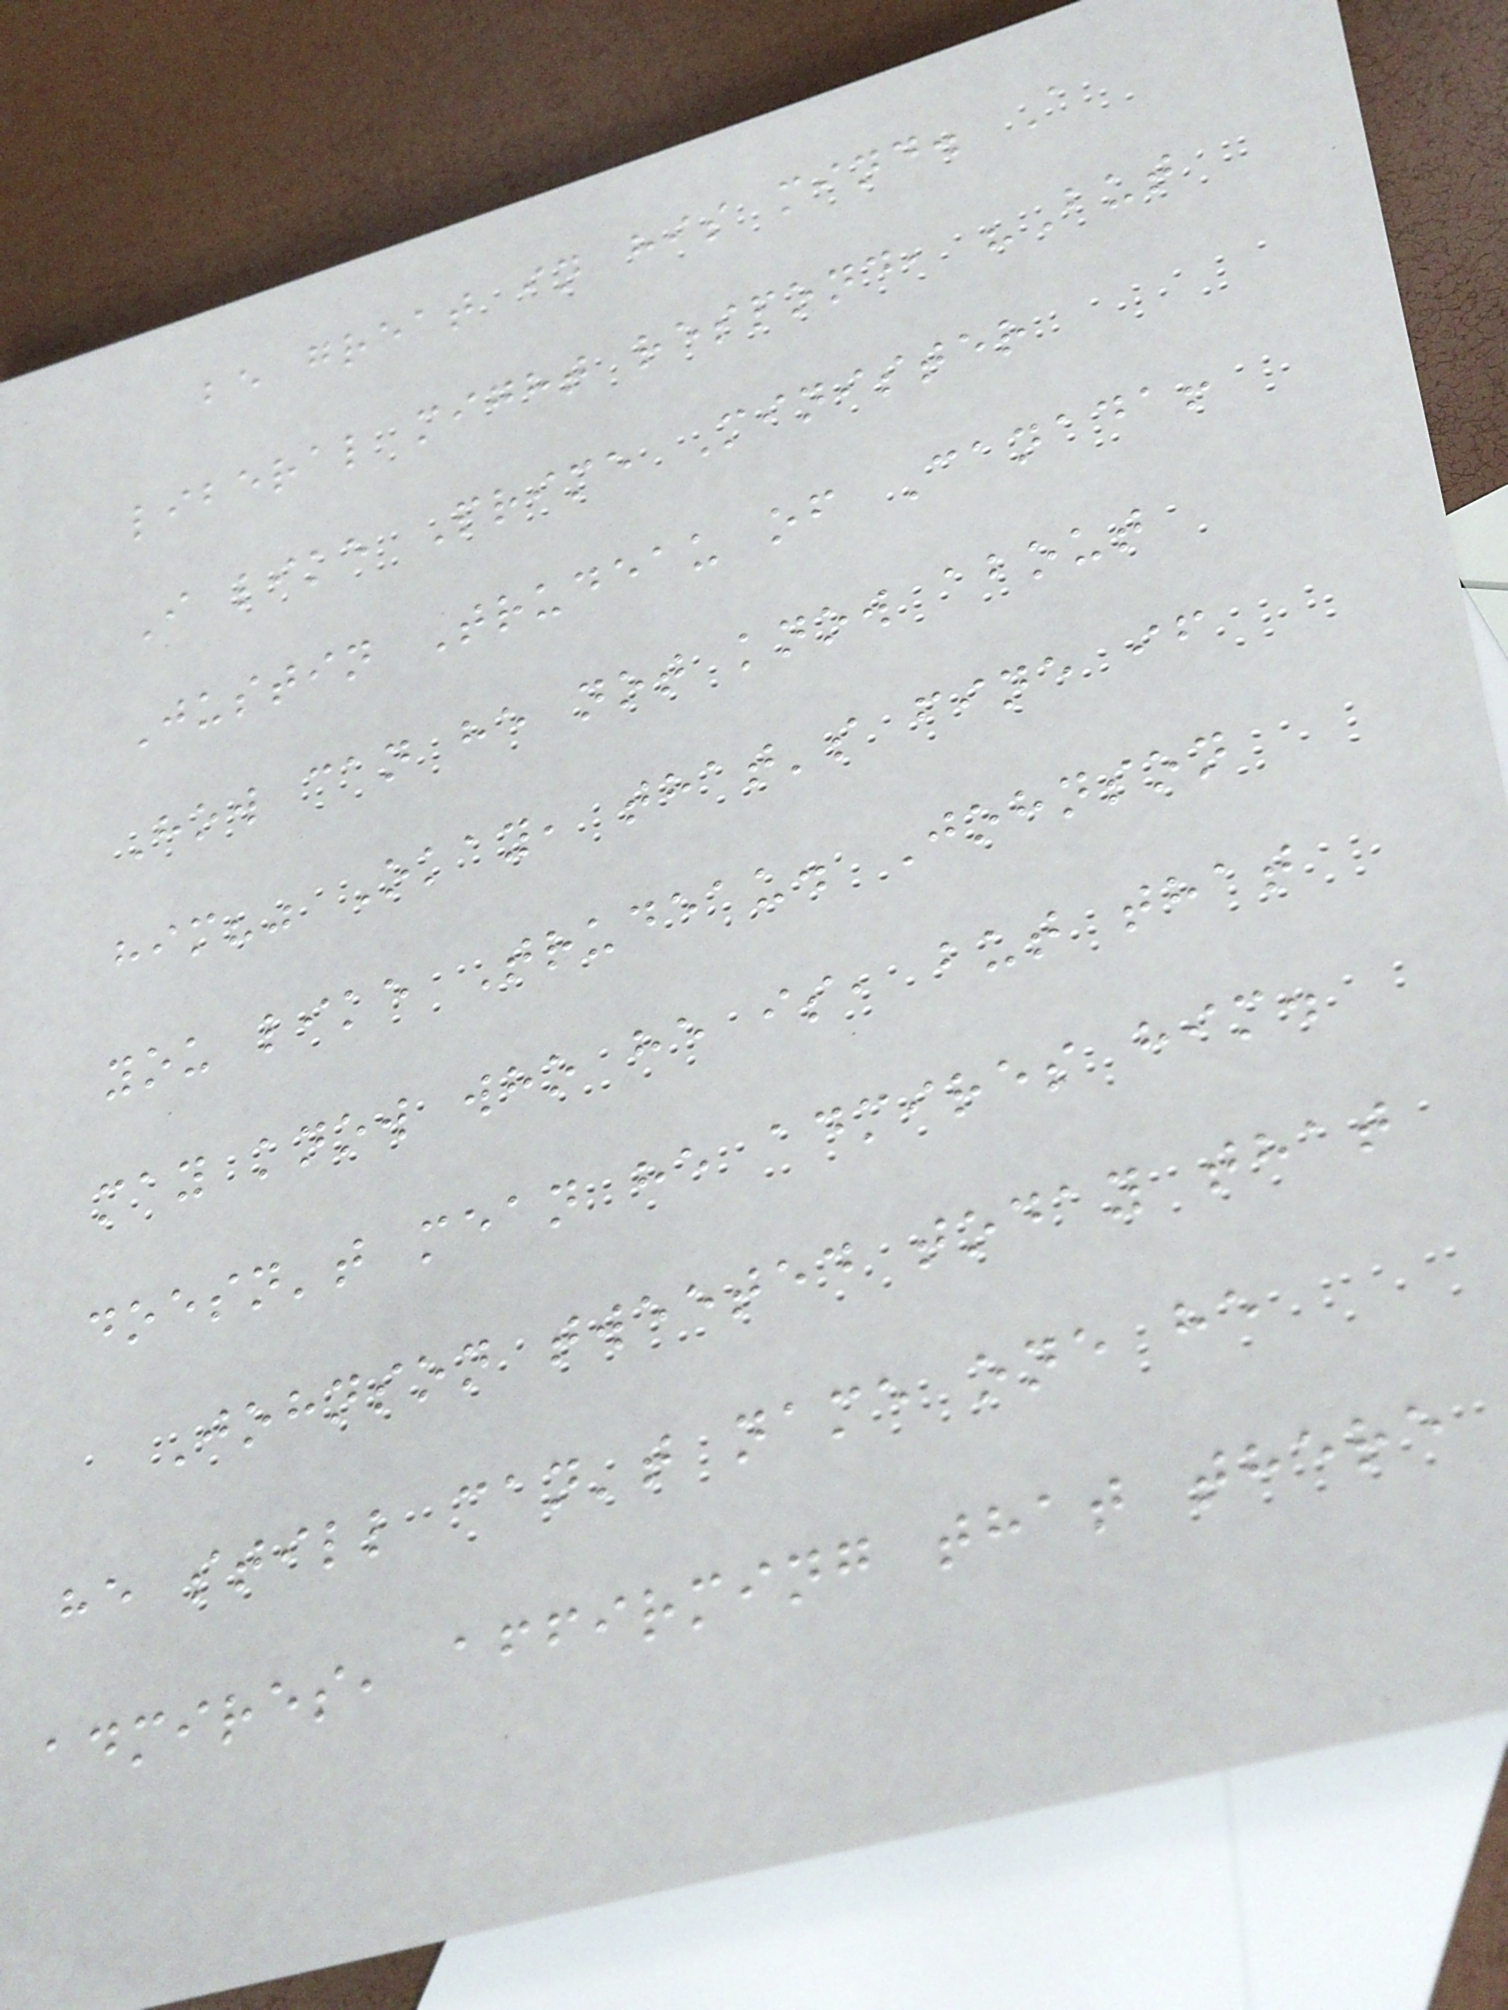be great in his mind. A
liberal might respond, "But
I like Prime Minister
Justin Trudeau of Canada!
How can he not know about
him?" Okay, that's fine if
you like Trudeau. Johnson
may know who he is, but that
doesn't mean he admires him.
Johnson tweeted today that
he still can't name one he
admires, affirming that there
